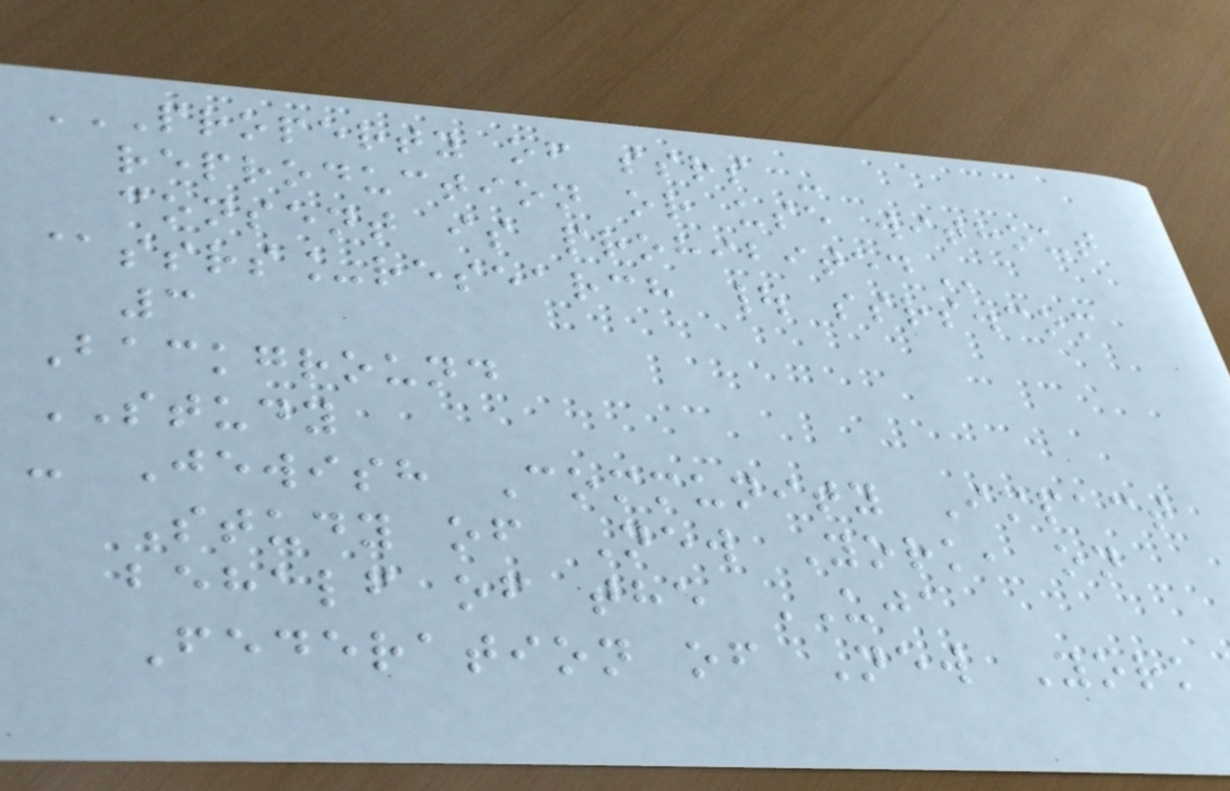PROPERTY OF SSRS -
REPRODUCTION OR USE WITHOUT
CONSENT IS PROHIBITED
@ssrs_research | ssrs.com
3
Background
STUDY
- Jewish Community Impact
Study of New York, on
behalf of the UJA
Federation of New York
